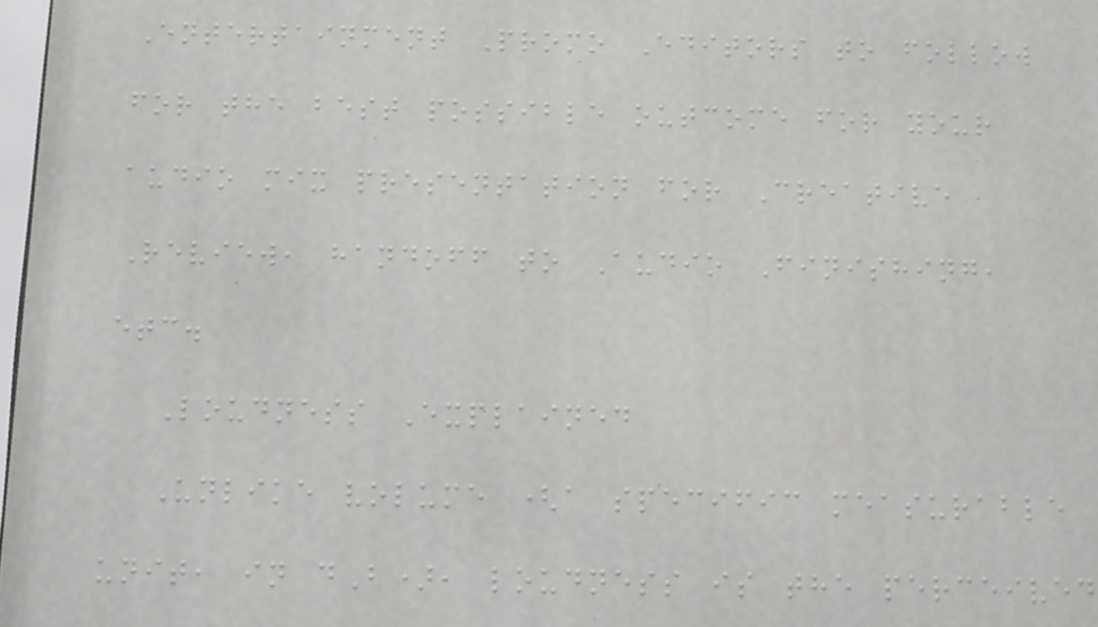Entertainment Promo Editors to follow
for the best possible outcome for your
audio mix presentation for Creative
Review, handoff to Audio Finishing,
etc.
Loudness Explained
Unlike volume (a specific measurable
unit, in dB), loudness is the perceived
